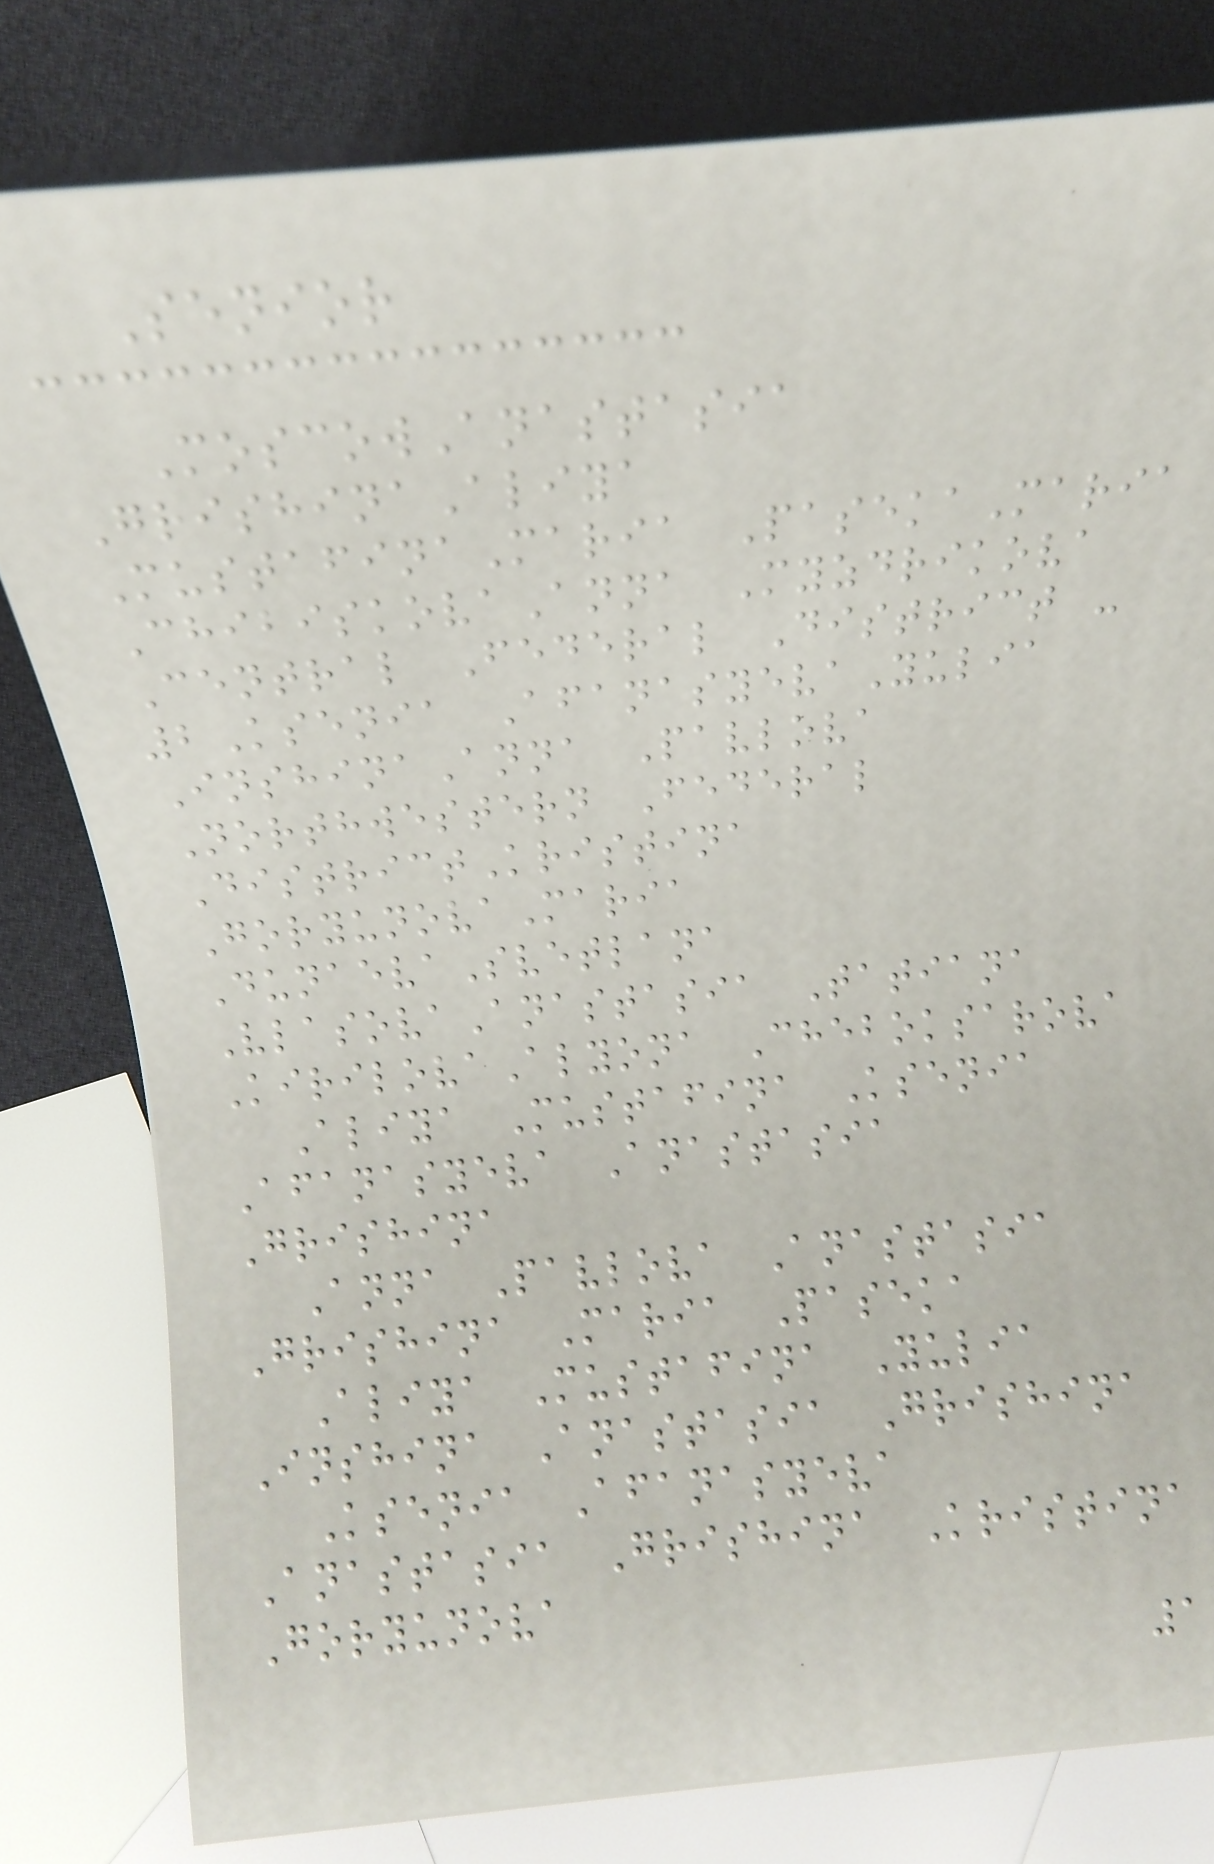Senior
MoscowAnastasia
GrishinaAliya
MustafinaMaria PasekaMaria
ChibiskovaAnna Myzdrikova
Central Federal District -
2Ksenia AfanasyevaYulia
InshinaAnna Pavlova
Northwestern Federal
DistrictKristina
GoryunovaMaria
DunaevaSvetlana
VlasovaAnastasia Tatiana
KirilovaAlyona Cheboksarova
Aliya Mustafina Ksenia
Afanasyeva Anastasia
Grishina
Anna Pavlova Anastasia
Grishina Maria Paseka
Aliya Mustafina Yulia
Inshina Anastasia Grishina
Ksenia Afanasyeva
Anastasia Grishina Kristina
Goryunova
1
